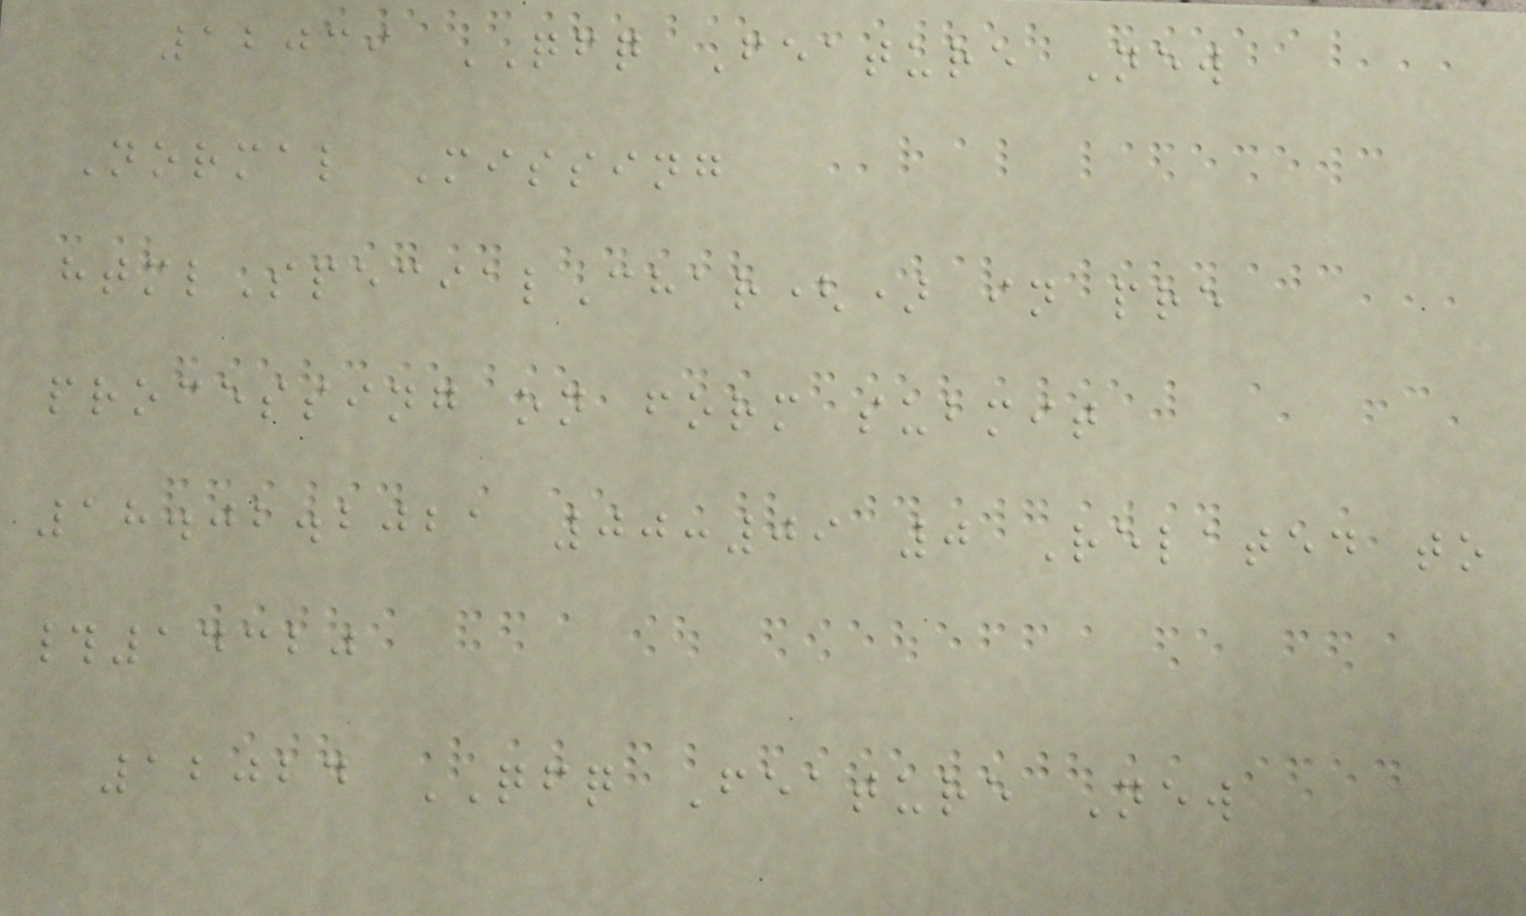12039 QFQ Feature New
Normal Missing
htmlSpecialChar() in pre
processing on form submit
18.02.2021 00:09 0 Related to
#14320
12024 QFQ Feature New
